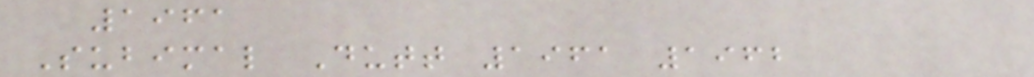1961
Subimal Dutt 1961 1962
